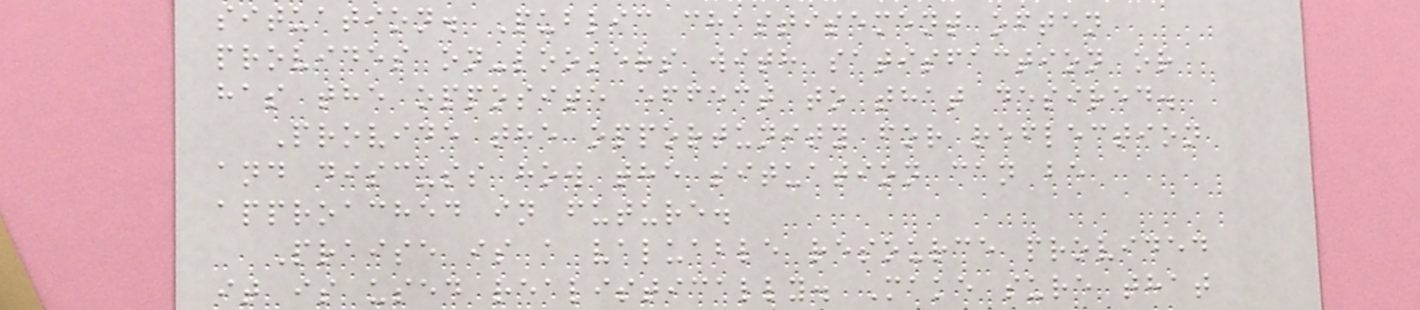situation. Public chastisement often
provides on-lookers with satisfaction or
has the opposite effect to that desired.
Provide the opportunity for reflection
and discuss how the situation can be
approached in future.
Praise is a valuable resource provided
it is used realistically. Make sure that
